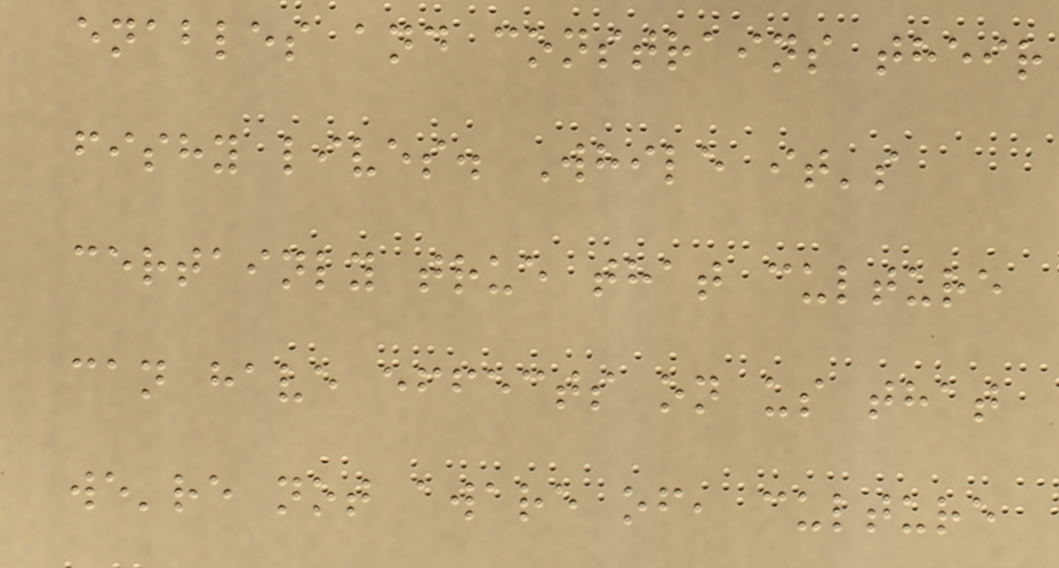enables and constrains their
fishy lives. While it's
certainly true that culture
can have effects on us that
we're not aware of, culture
